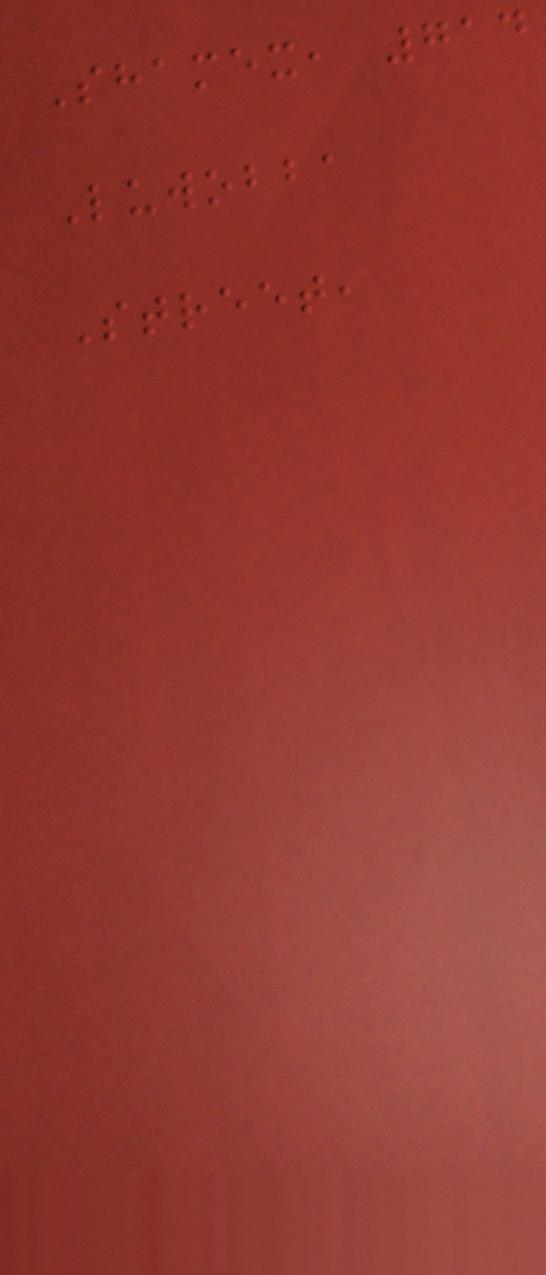Shamex, 714
Luwobba
Street,
